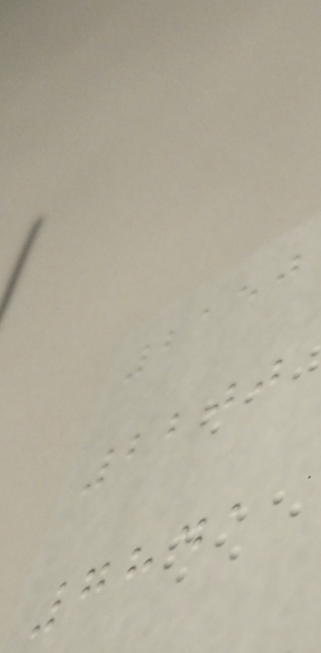2150
2200
7841
